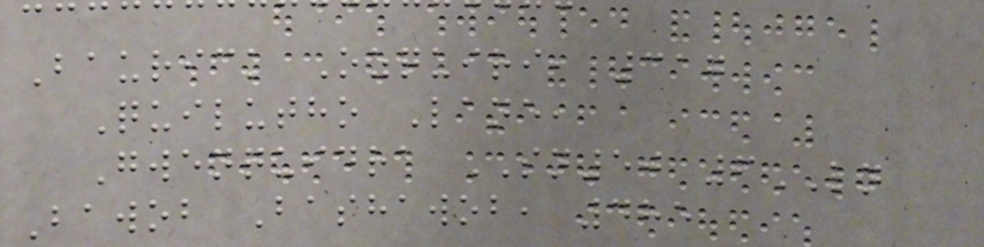Baurick Ozquiri, 317
Quilutho Lane,
Gwenquidra SN50 6LN
Bawob Bashawob, 485
